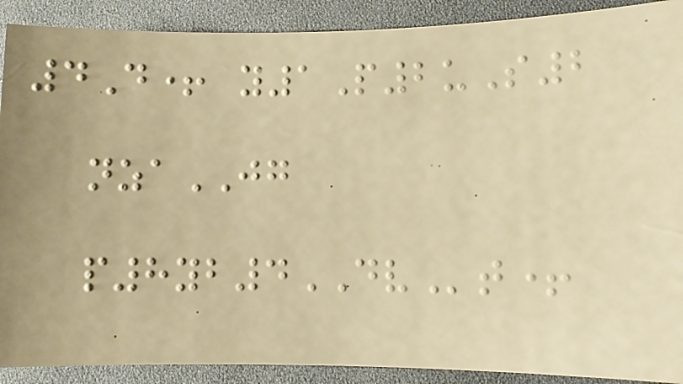4D+ y1P2uS2
nzaJG
p8yb4DVt+
